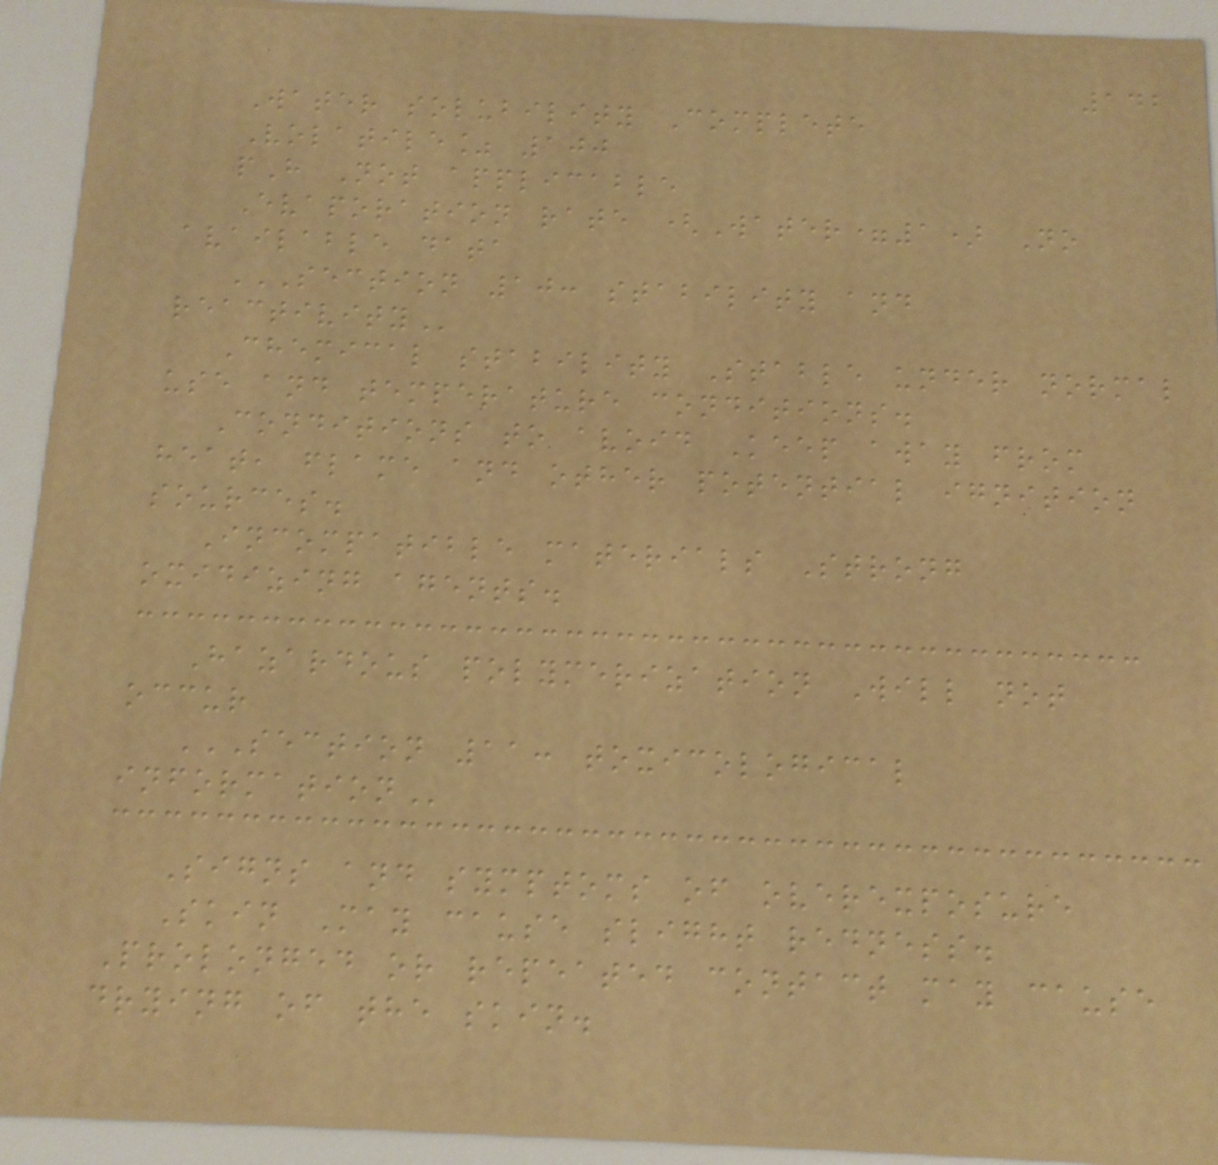142
Water solubility Complete
Volatile% 100
pH Not applicable
Evaporation rate (Water=1) No
available data
SECTION 10: STABILITY AND
REACTIVITY
Chemical stability Stable under normal
use and temperature conditions.
Conditions to avoid Keep away from
heat, flame and other potential ignition
sources.
Incompatible materials Strong
oxidizing agents.
Hazardous polymerization Will not
occur
SECTION 11: TOXICOLOGICAL
INFORMATION
Signs and symptoms of overexposure
Skin May cause slight redness.
Prolonged or repeated contact may cause
drying of the skin.
